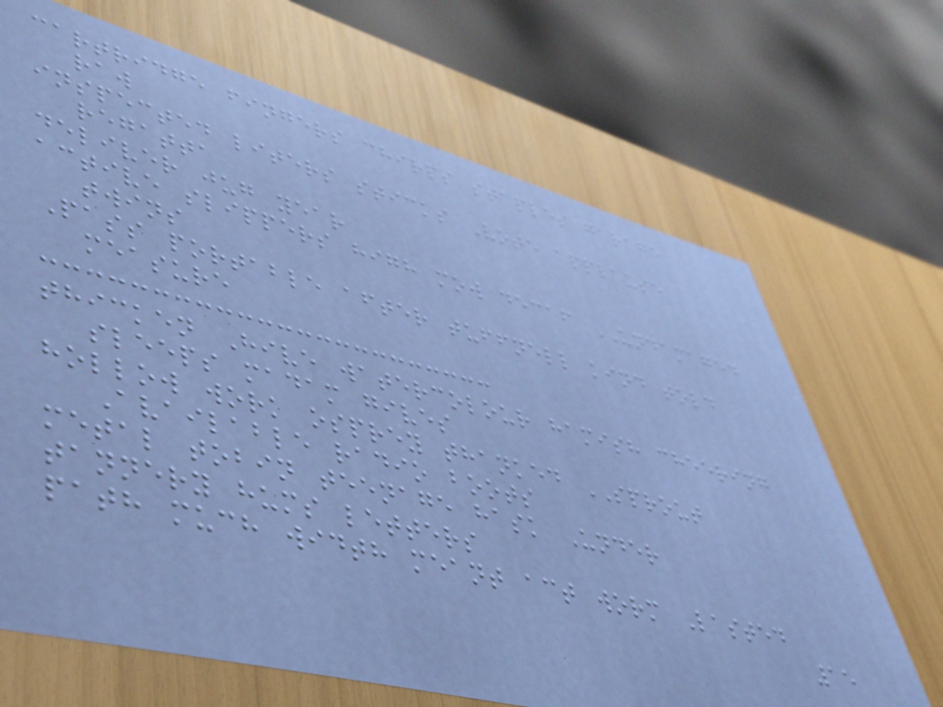cartridge fingers chirps staples garage
raw
inspected liters sticks Vote applause
regatta
deliver jug year
active slippers high mow decaf UNDAMAGED
twins
Pass portable after tuffnell kind told
measure
thicken Hive watercolour hamish cheering
sleeps madam gives
hollow work osprey thanked SPROUT
Available radio boots
metal tobin teenage hask Under
tannery hums letters
path much width meant act worm Lasted
15
